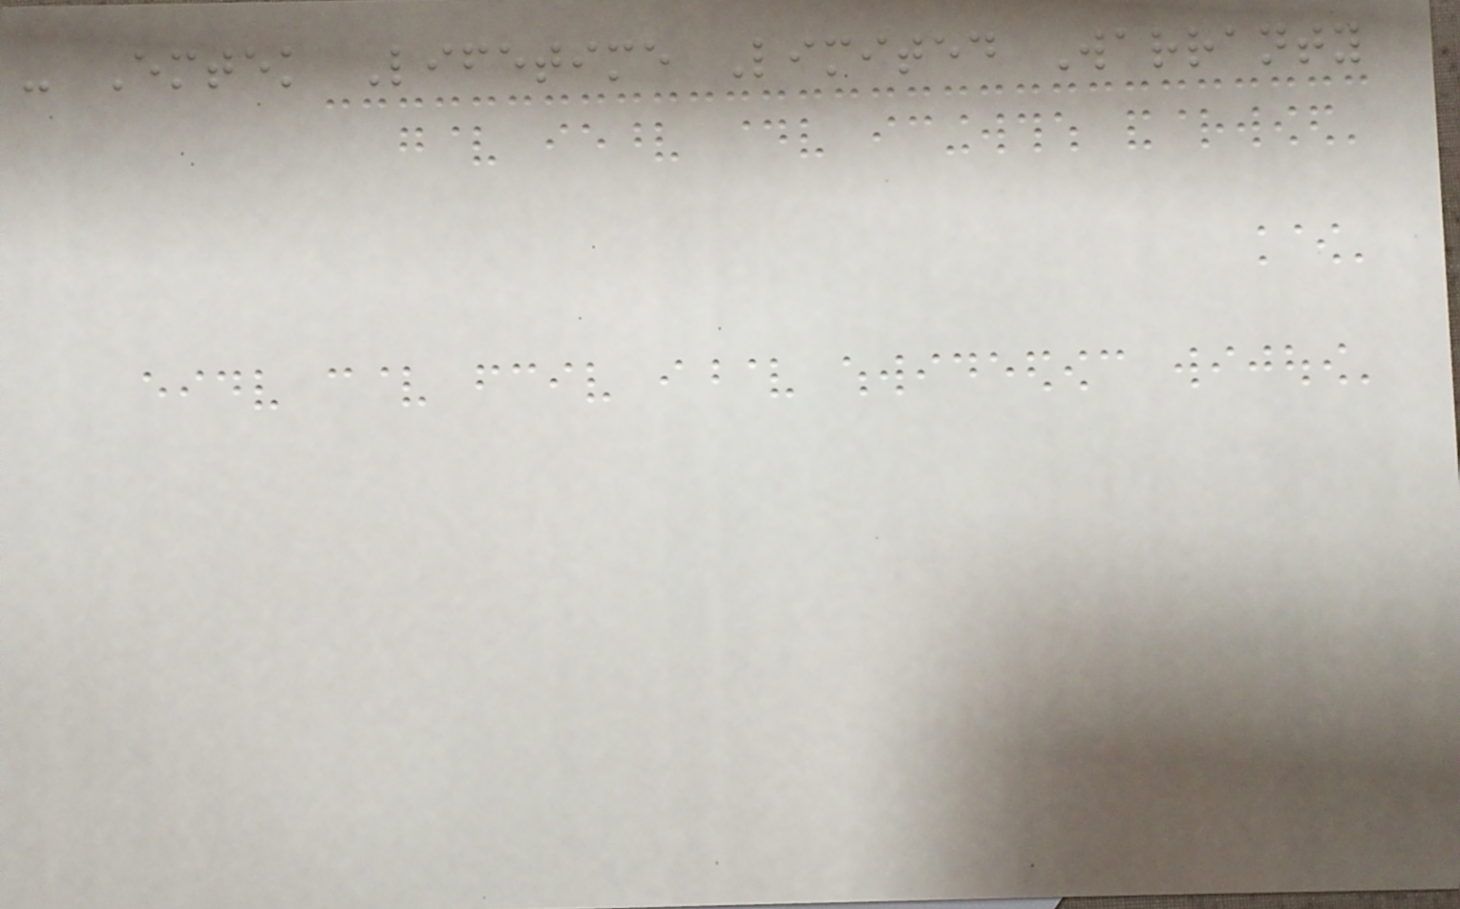- Emtek Lifetime Limited Warranty
